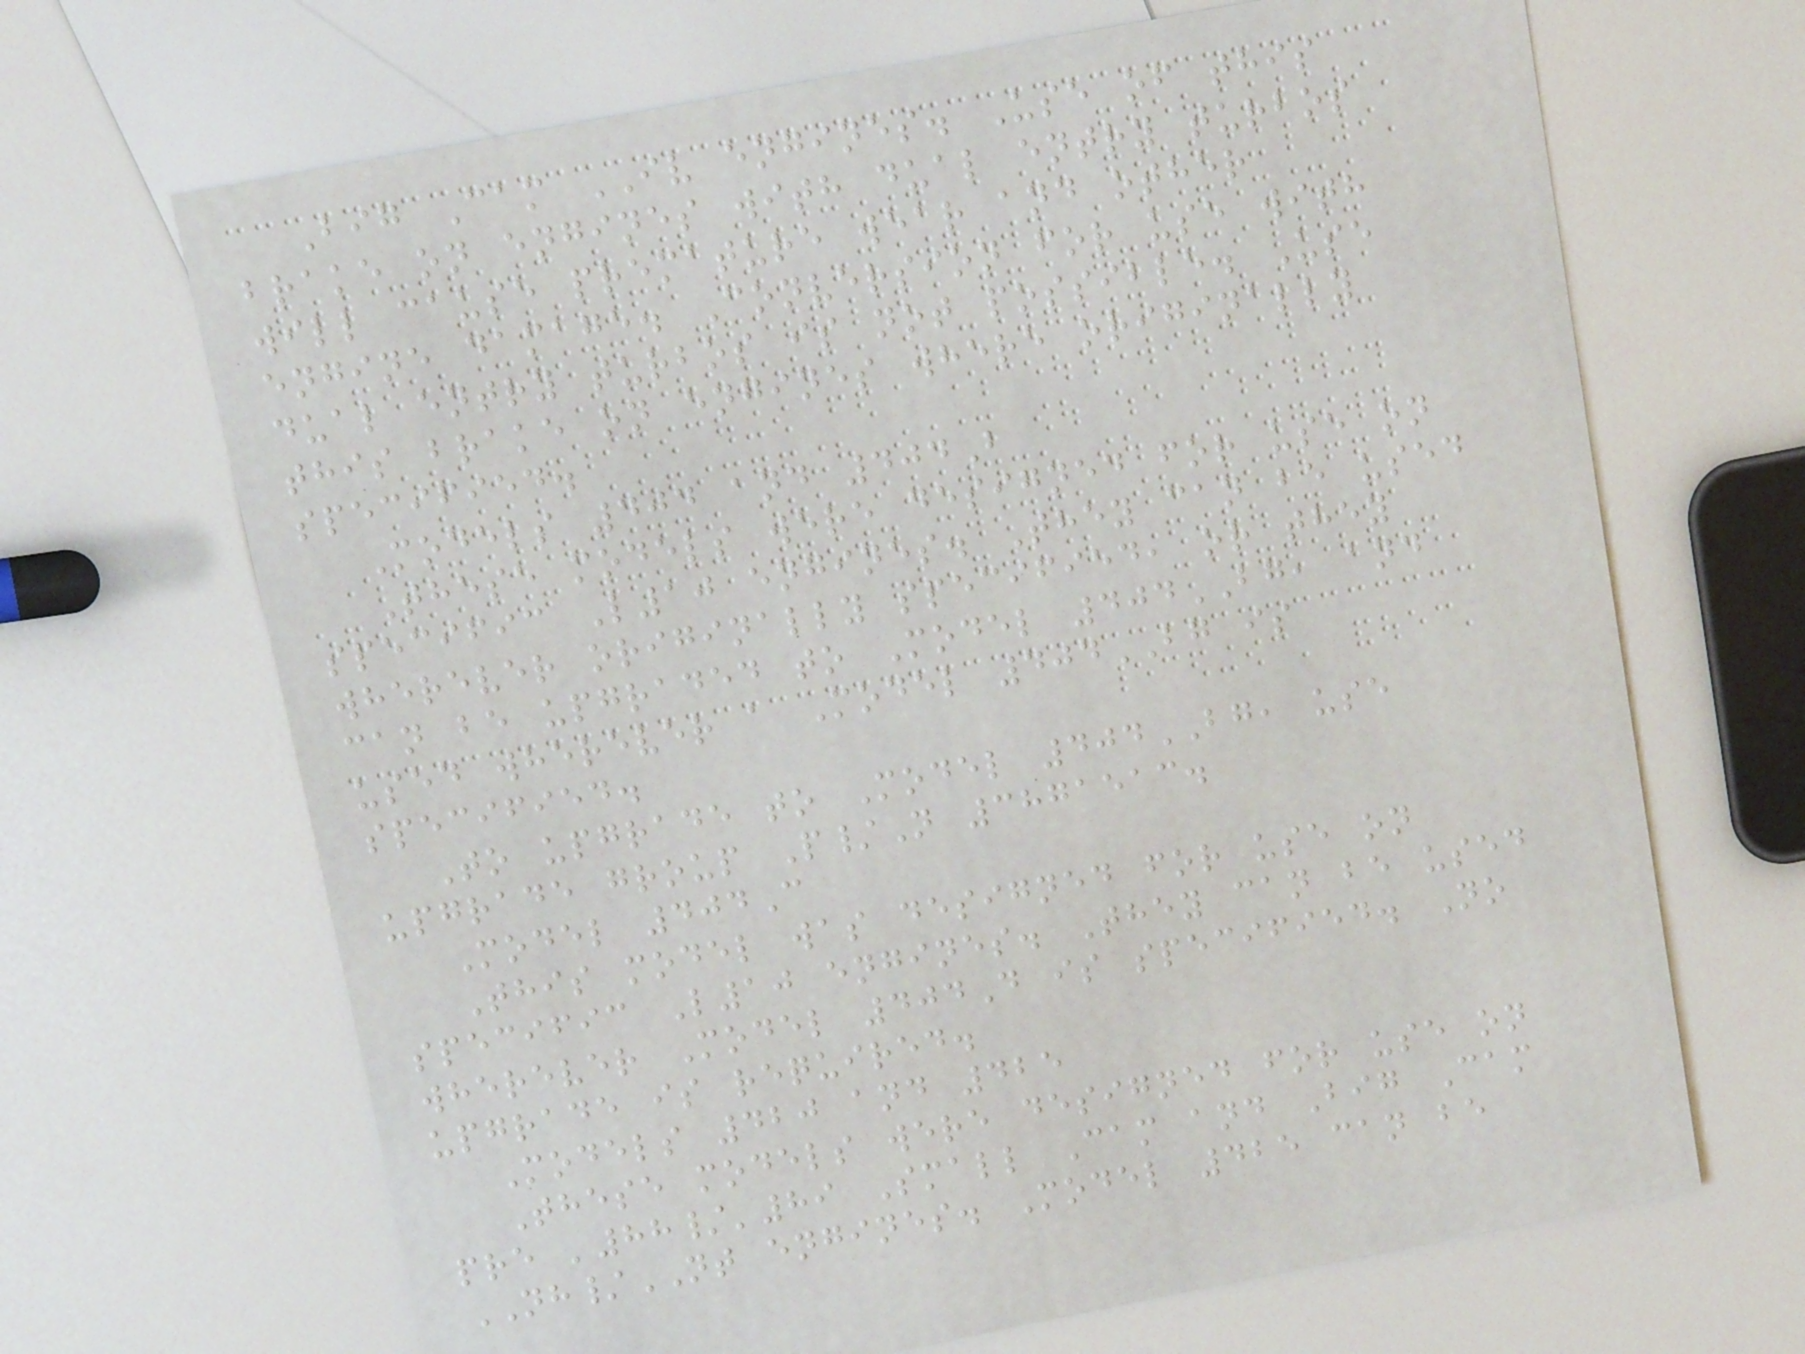Big Cam IV engines. Use of this
brake on engines with dual entry turbos
will cause premature wear and other
engine damage. Conversion for use with
dual entry turbos is not possible. Use
this brake on engines where originally
specified.
Models 404 and 404B
These models were designed for use on
specific L10 engines. They can be used
wherever originally specified, or they
can be upgraded to Model 404BG, and
used wherever a Model 404BG is
specified.
To upgrade to Model 404BG, use
upgrade group P/N 3871513.
Model 404C
This model was designed for use on
specific L10 engines. They can be used
wherever Model 404D is specified. No
upgrade is required.
Models 420 and 425
These models were designed for use on
pre '88/'89 Small Cam and Big Cam
NH/NT engines. Model 425 can be
